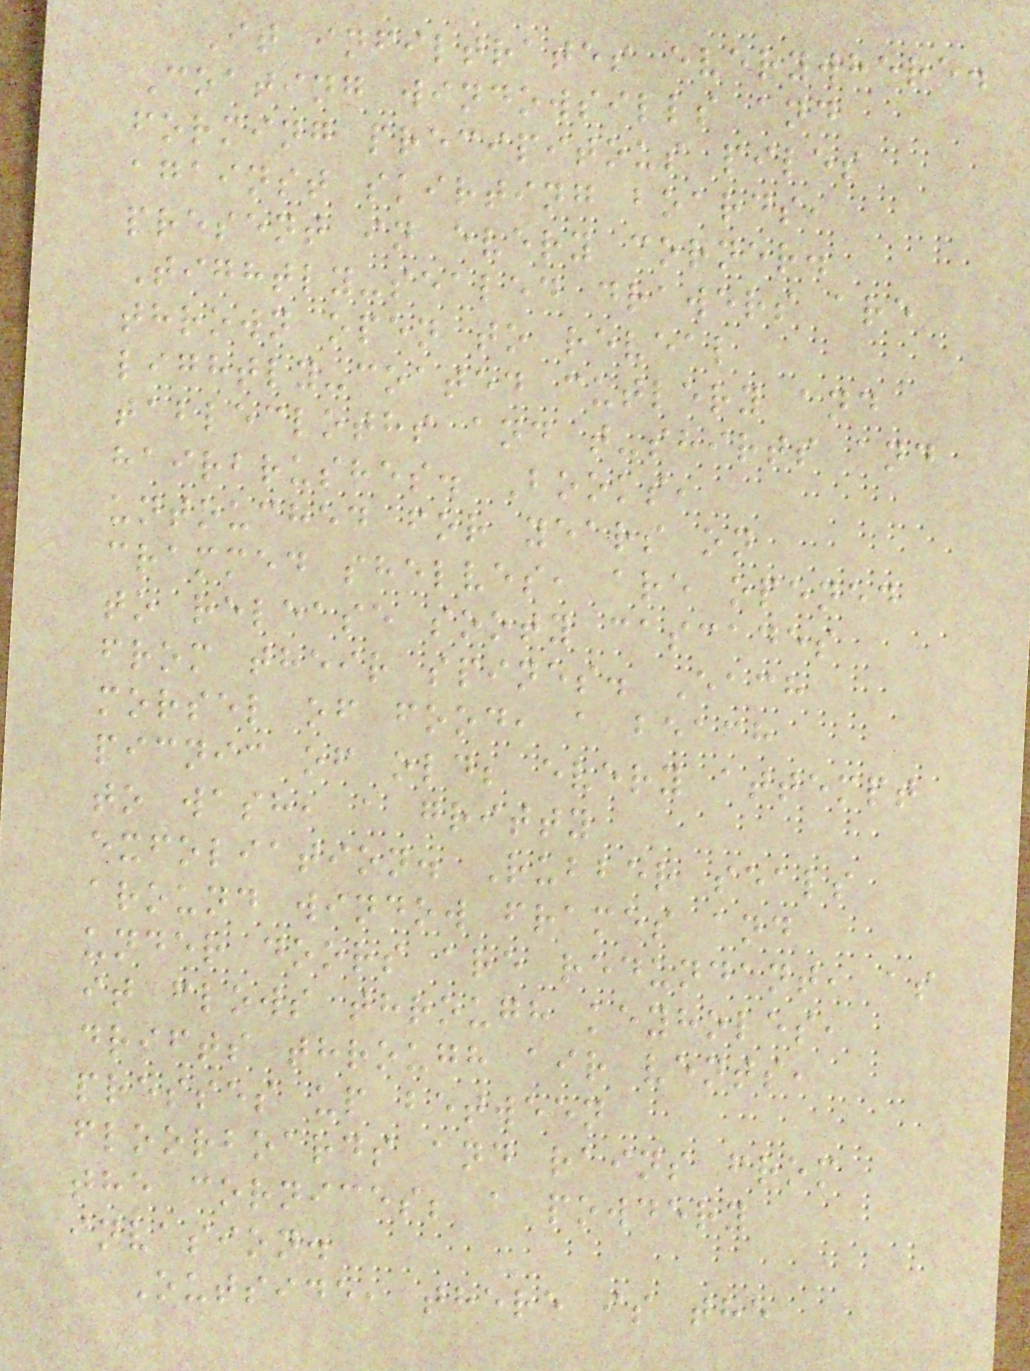It infiltrates everywhere.
Coating windowsills and
forming precipitous piles
against skirting boards,
present in every corner.
Tightly-sealed drawers are
thrown open to reveal
lightly-coated cutlery and
tablecloths and t-shirts and
hairbrushes. Books,
untouched for years on
crammed shelves, are opened
to release sooty cascades
from their spines. Each
morsel of food, a beach
picnic of old; every attempt
to wash, a gritty
exfoliation. Rubber seals
around window frames and
under doors are redundant, as
it flows through keyholes,
drifts through air vents,
presses up between
floorboards and rains from
the cornices; a powdery
invasion.
Outside, there is the
